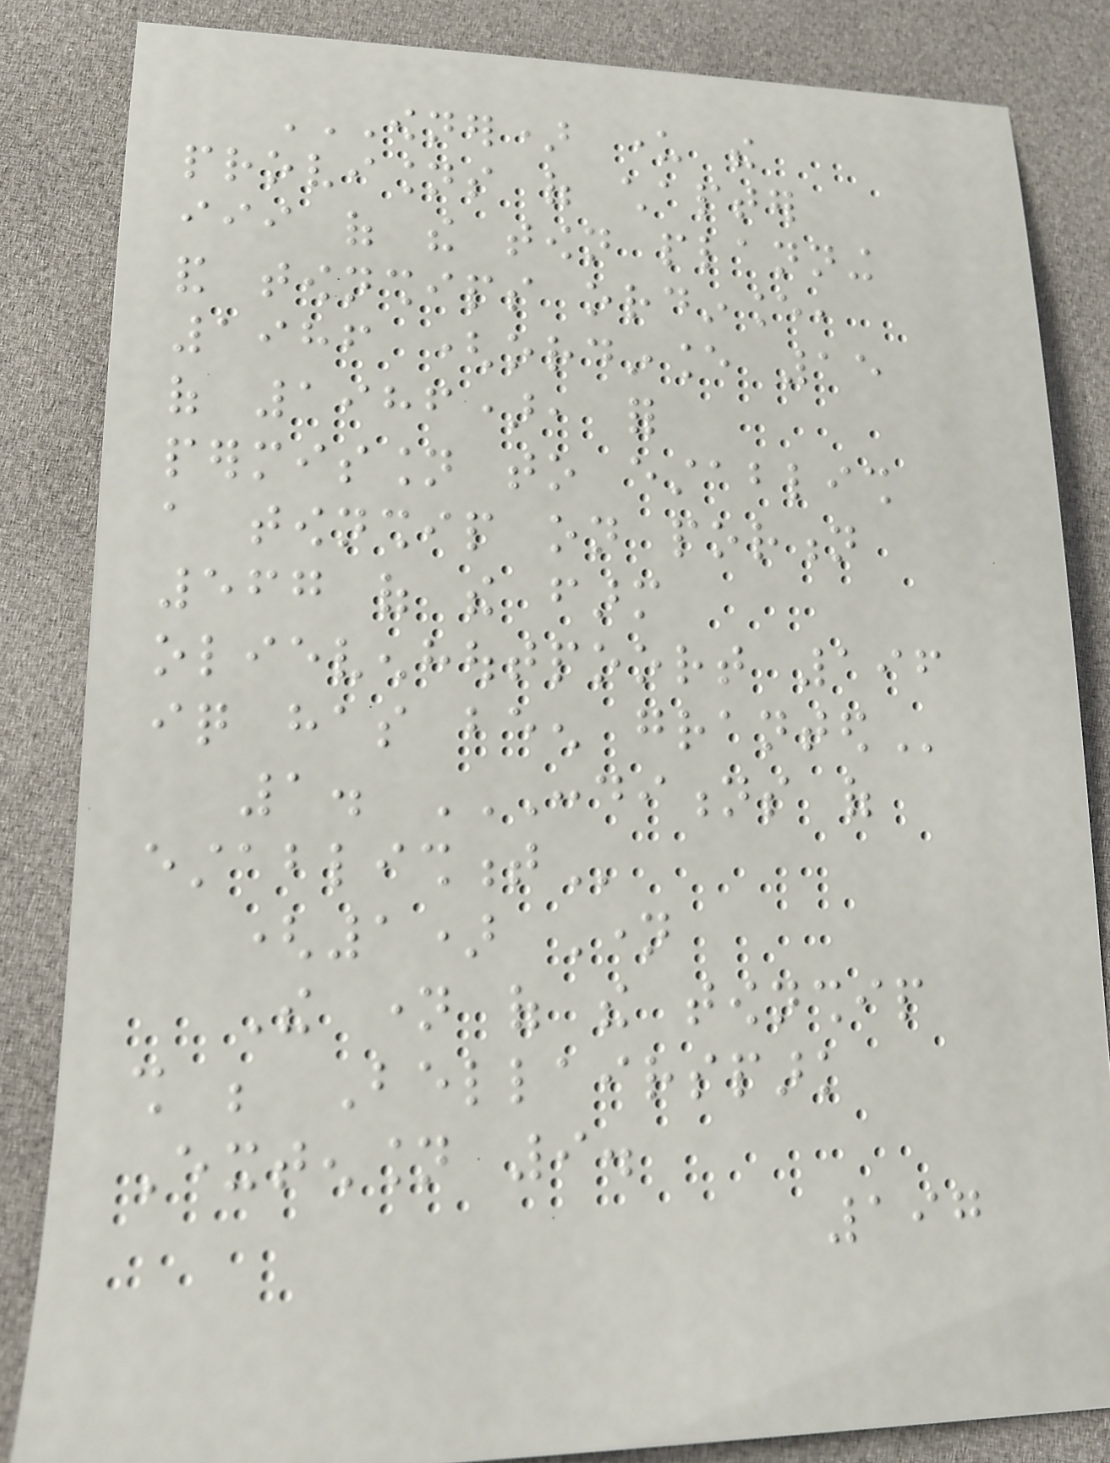OWNER) UNDER THE
PROVISIONS OF CHAPTER
III OF THE TOWN PLANNING
AND TOWNSHIPS ORDINANCE,
1986 (ORDINANCE 15
OF 1986), FOR
PERMISSION TO ESTABLISH
A TOWNSHIP ON PORTION
567 OF THE FARM
OLIEVENHOUTPOORT 196
IQ HAS BEEN GRANTED
1. CONDITIONS OF
ESTABLISHMENT
(1) Name
The name of the township
shall be Bellairspark
Extension 9.
197
